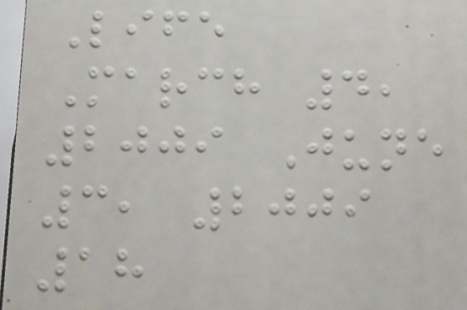Life
March 4,
2009 June
3, 2009
18
